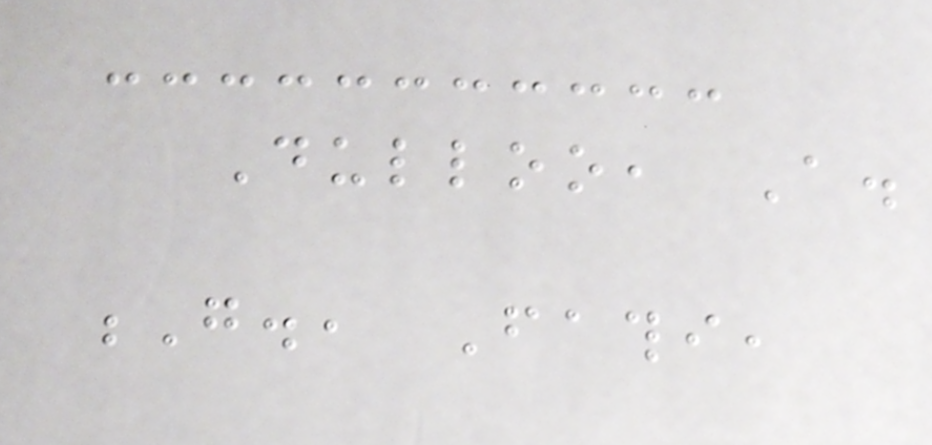Dulloo, A.
G., Fathi,
